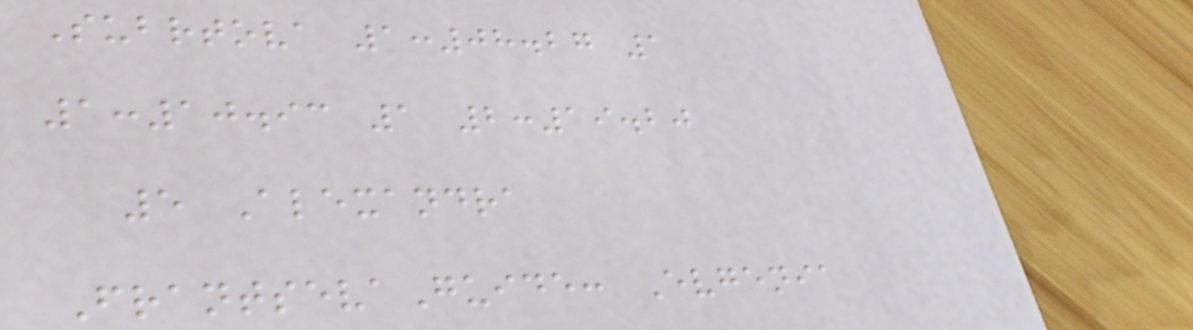Subrtova 1:08.27 1
1:10.93 1 2:19.20
5 Alexandra
FrantsevaGuide: Evgenia
